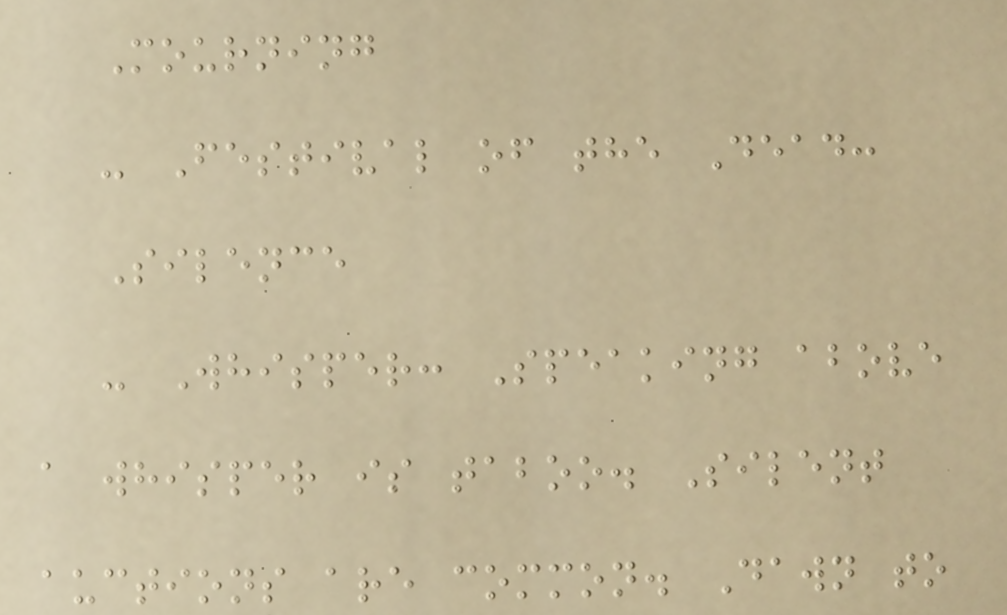Mourning
- Festival of the Dead:
Silence
- Whisper: Speaking above
a whisper is taboo. Silent
auctions are common. Dawn to
